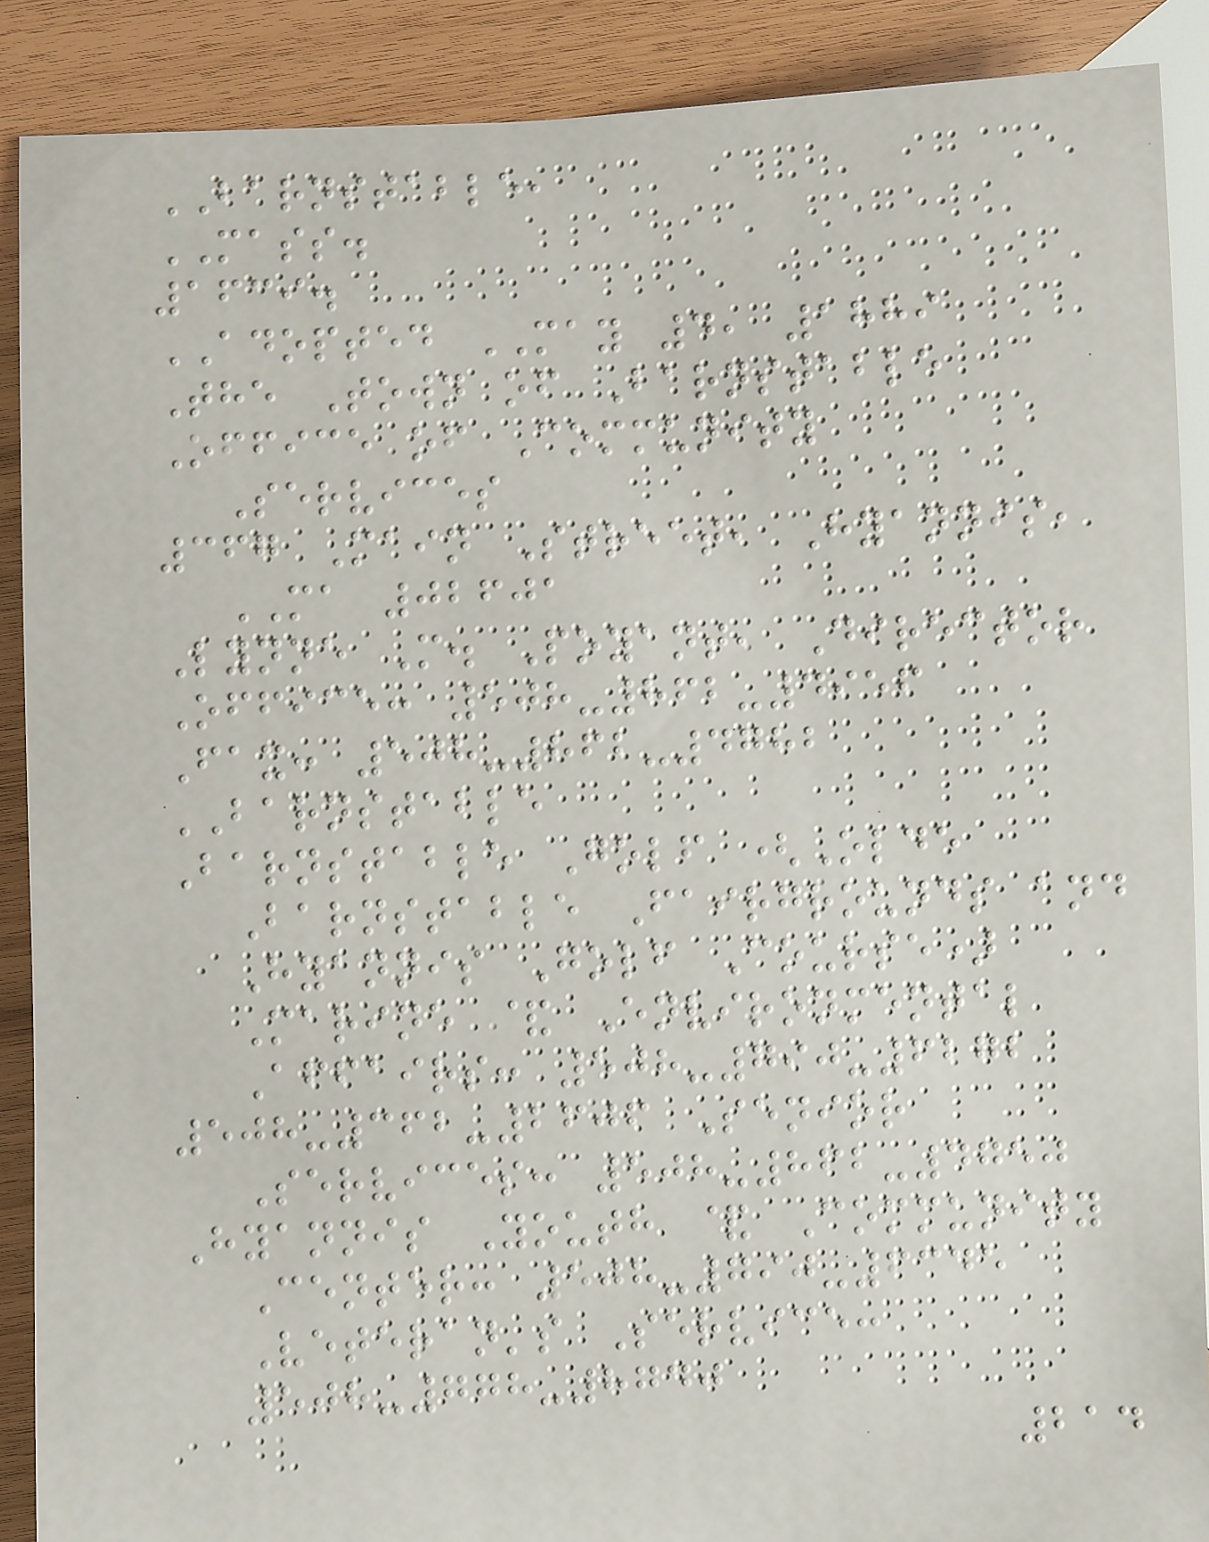BARNSTABLE,
MASS.
1639.
ADOPTED MAY 4, 1889
The Town of Barnstable
Office of Community
Services
367 Main Street, Hyannis,
MA 02601
Lynne M. Poyant, Director
Office: 508-862-4956
Fax: 508-862-4782
BARNSTABLE
Barnstable Golf (Olde
Barnstable Fairgrounds and
Hyannis Golf Course)
Marine & Environmental
Affairs: 508-790-6272
508-362-2606 Senior
Services: 508-862-4750
Hyannis Youth & Community
Center: 508-790-6345
Veteran's Service:
508-778-8740
214
